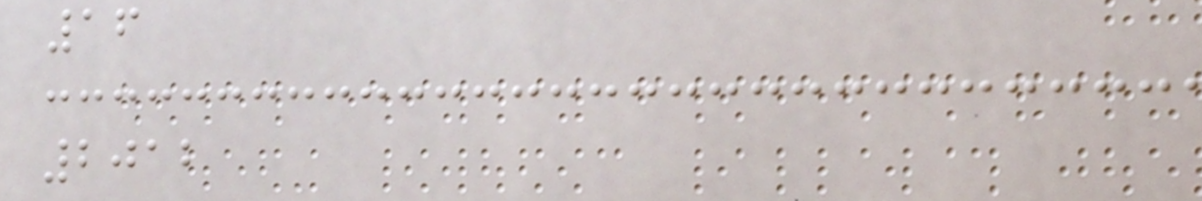16
2012
